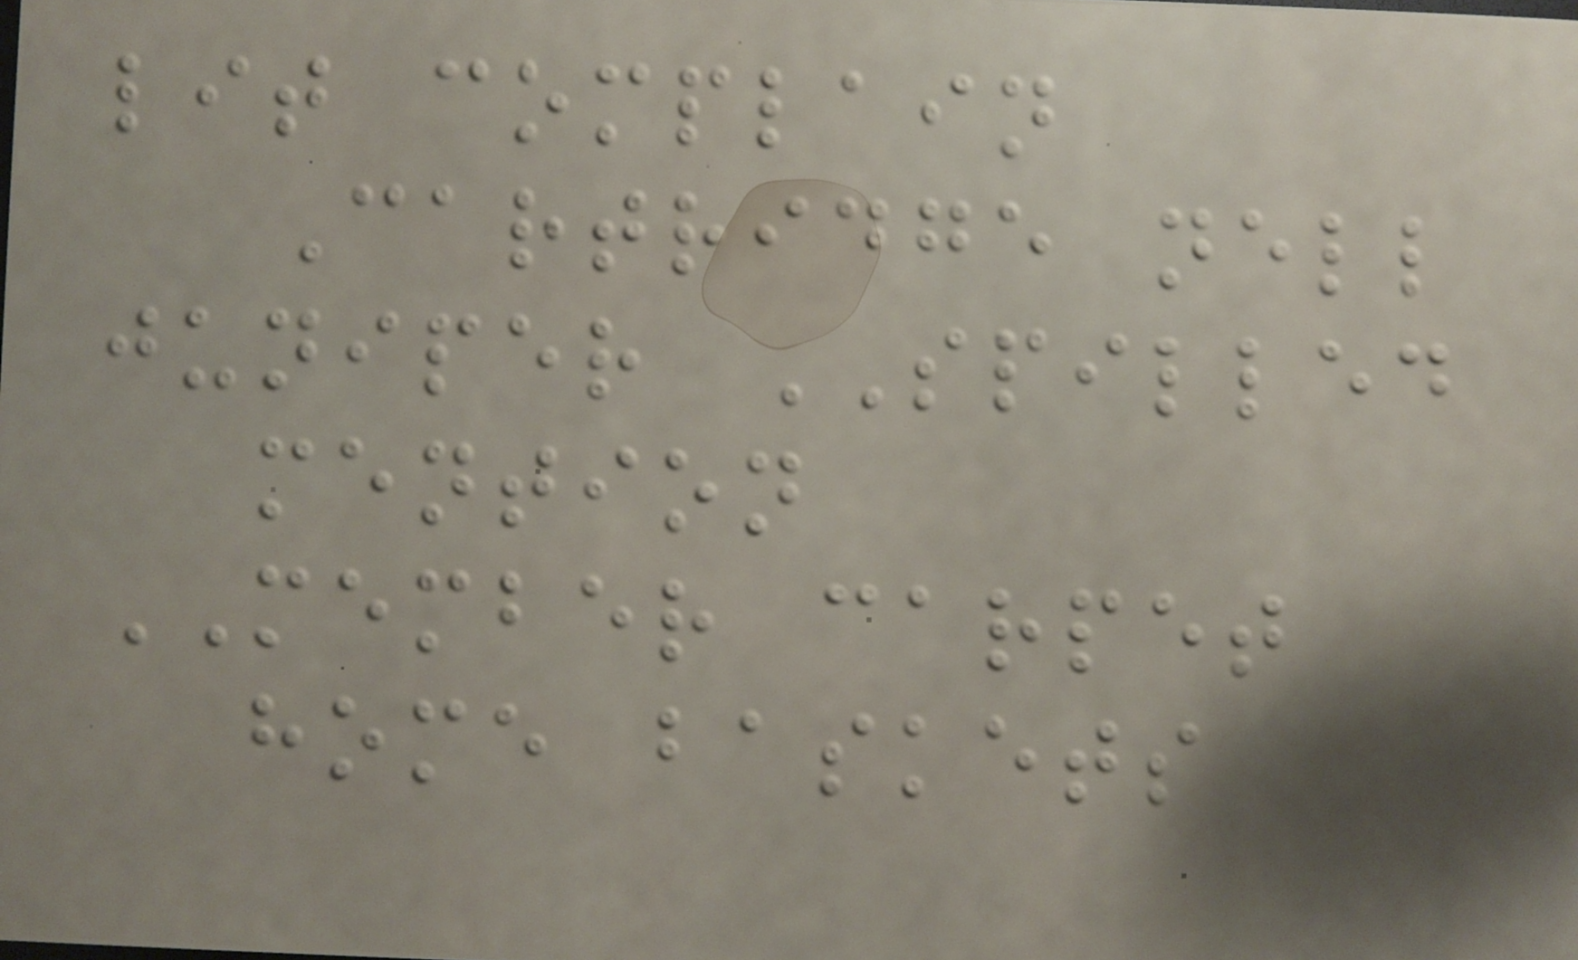lit complain
Cartridge nell
juniper SPILLED
mention
MEMBER carpet
home baskets
